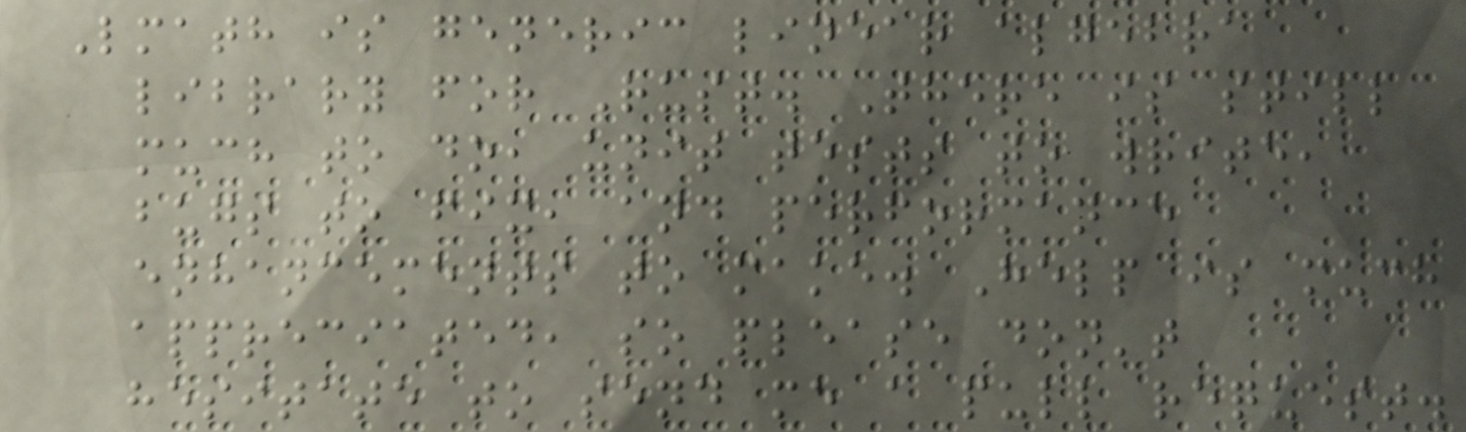Lmath is generic linear algebra
library for Rust. There is still
much to do, unit tests to write,
bugs to fix, and performance
enhancements to make. Help is much
appreciated, so please don't
hesitate to send me a pull request.
